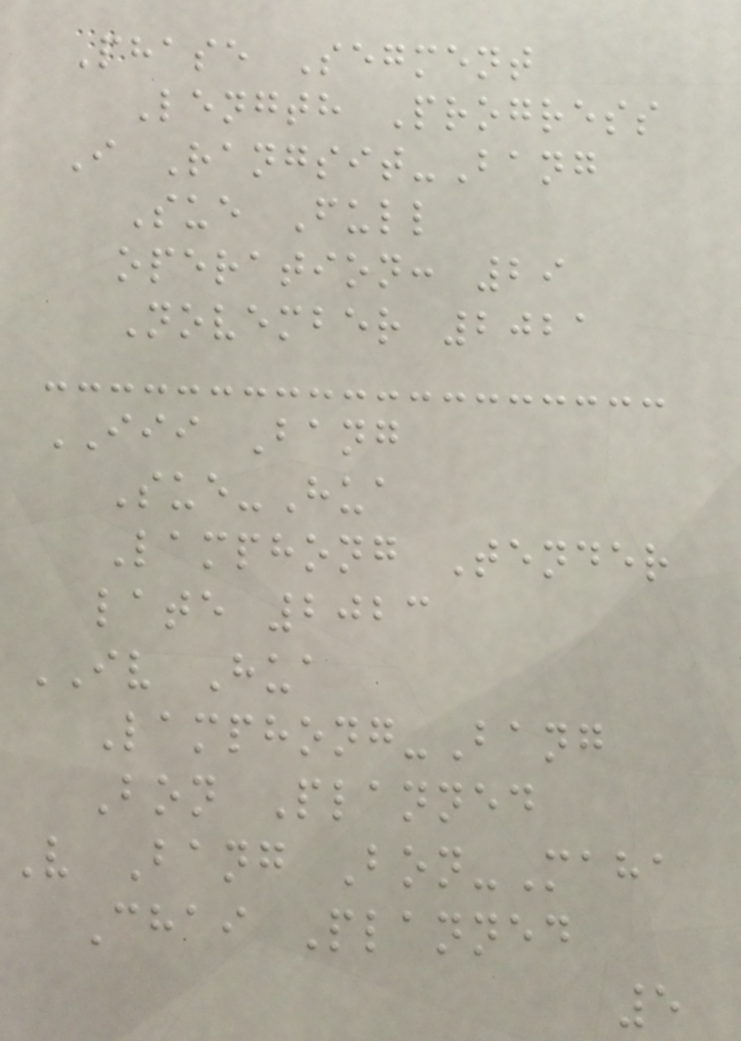Phase Segment
Length Progress
I Rangsit-Bang
Sue Full
operation: 29
November 2021
III Bang
Sue-Hua
Lamphong Tender
late 2023
IV Hua
Lamphong-Bang
Bon Planned
V Bang Bon-Maha
Chai Planned
5
